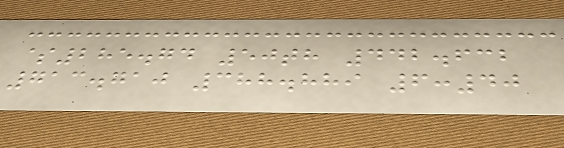$285.74 50th 442.632
713.710 388.889 6:40
